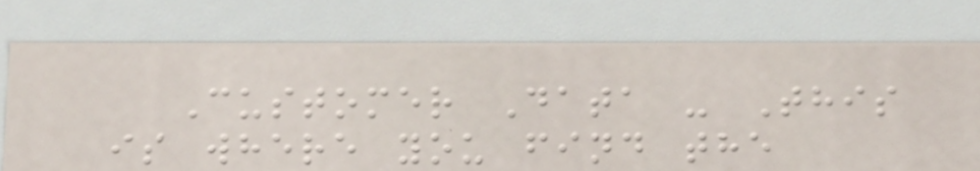Customer Data - This
is where you find the
